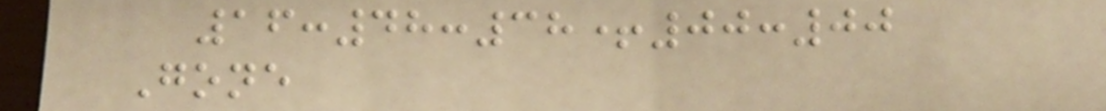16:48:38+00:00
Gone
